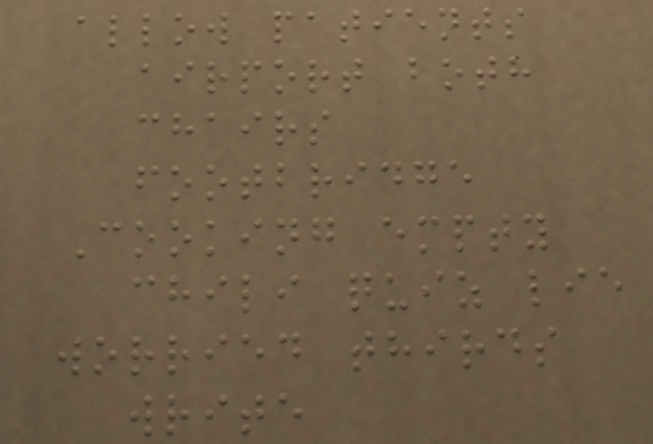allow patients
airport both
chairs
footbridge
Cooking empty
chili quiz lie
worried thirds
write
